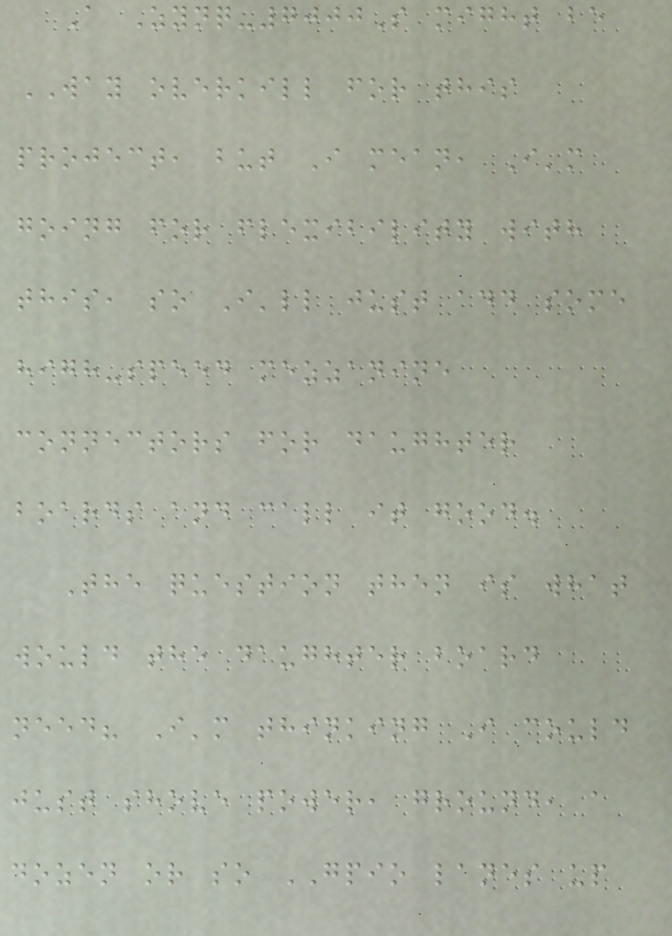A Zynq-7000S might be
WAY overkill for this
project, but I mean, I'm
going for flexibility with
this, so I'll just add some
high-speed mezzanine
connectors for daughter
boards and call it good.
The question then is what
would the daughter board
need? I'm thinking I could
just shove power, ground, a
dozen or so GPIO lanes up
